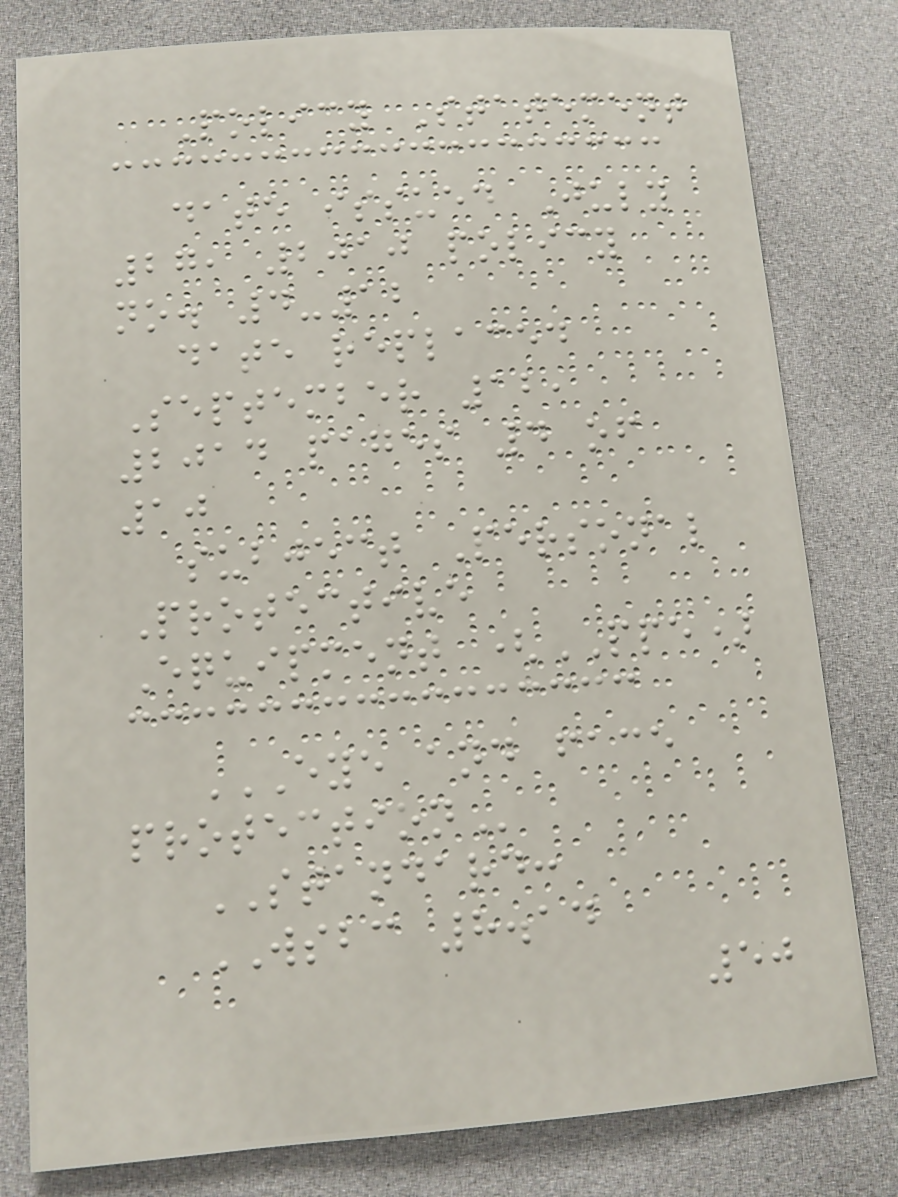Policy Statement
date issued July
27, 2010 policy
no. 4-12
date replaced
September 12,
2014 pages 4 of
10
subject Personal
Protective
Equipment (PPE)
EYE AND FACE
PROTECTION
STANDARD:
WSBC 8.14
50
